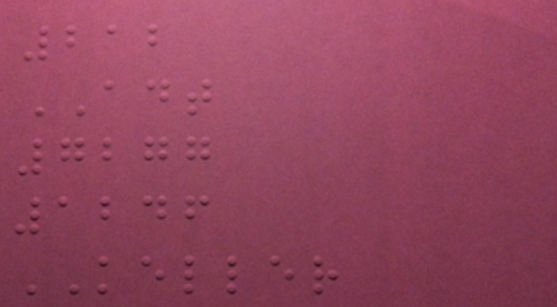212
ADT
7277
1246
KELLER
